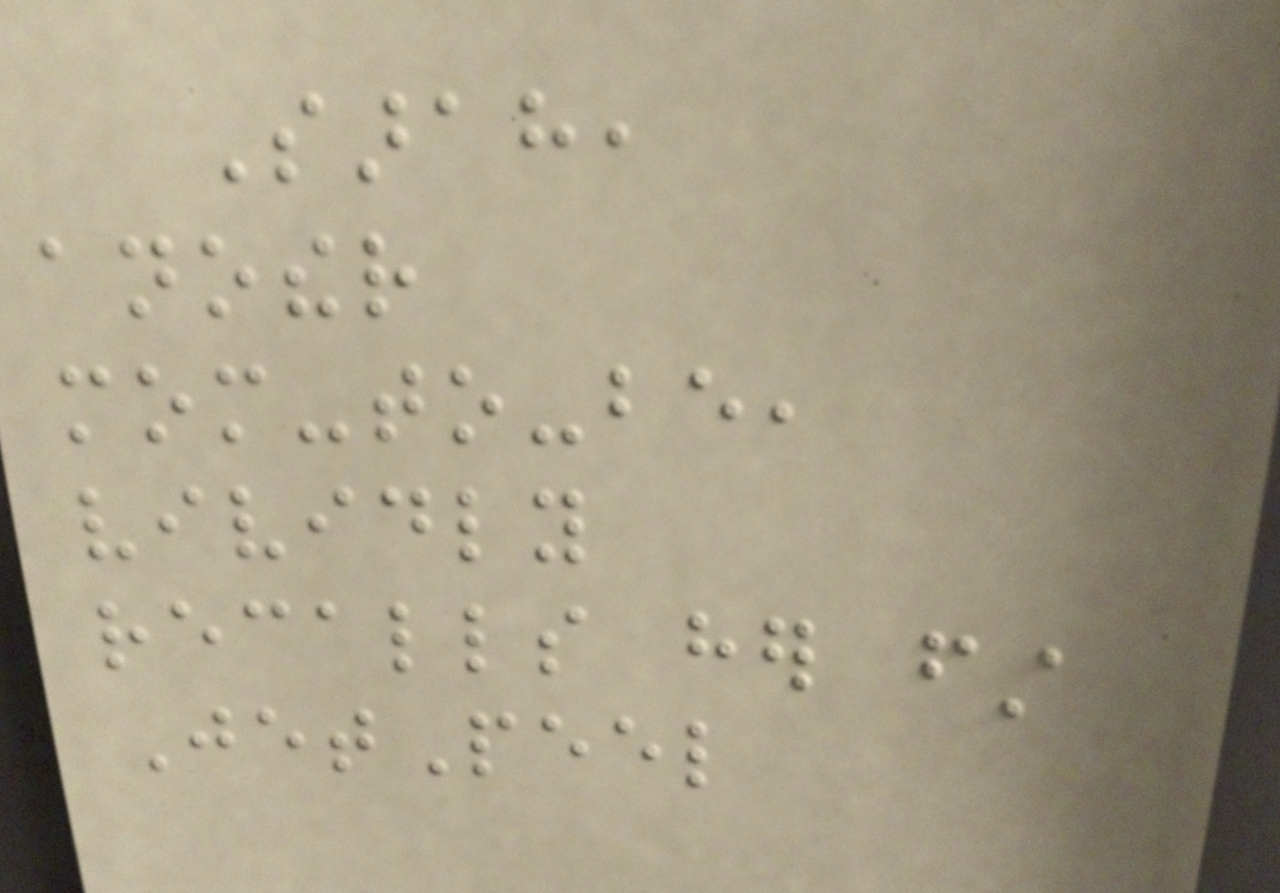Sarah,
another
mom-to-be,
vividly
recalls her first
JetPeel
